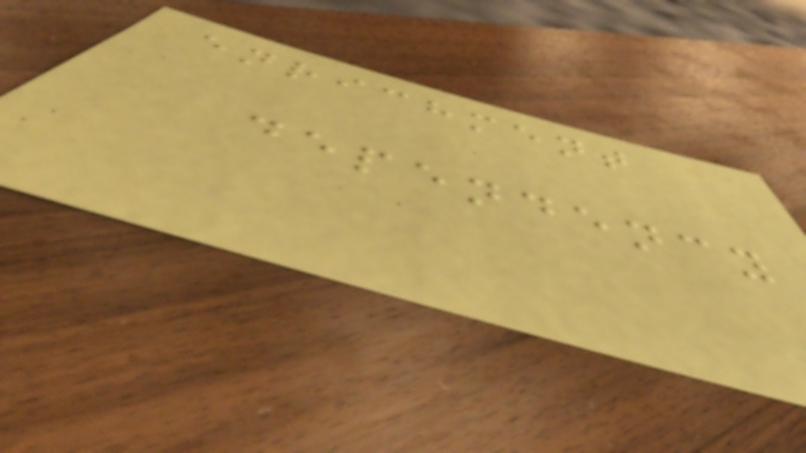enrichment
dependency
